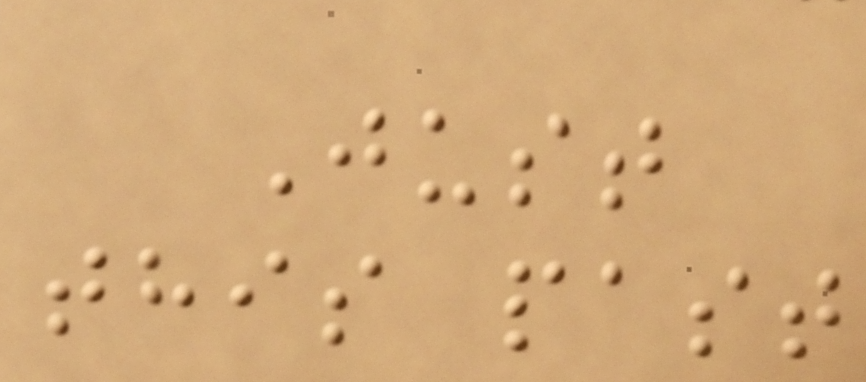Just
this past
